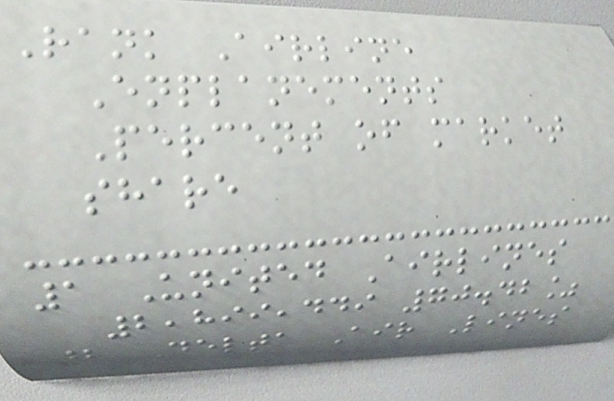Rank Airline
Enplanements
Percent of market
share
1 United Airlines
2,899,449 70.42%
2 Delta Air Lines
